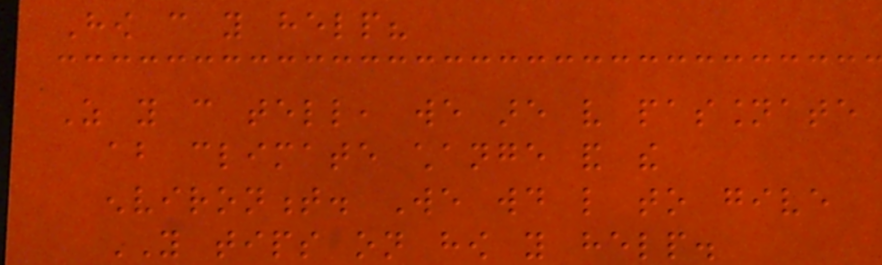How can you help?
As you can tell, we are very passionate
about climate change and the
environment. We would like to give
YOU tips on how you help.
